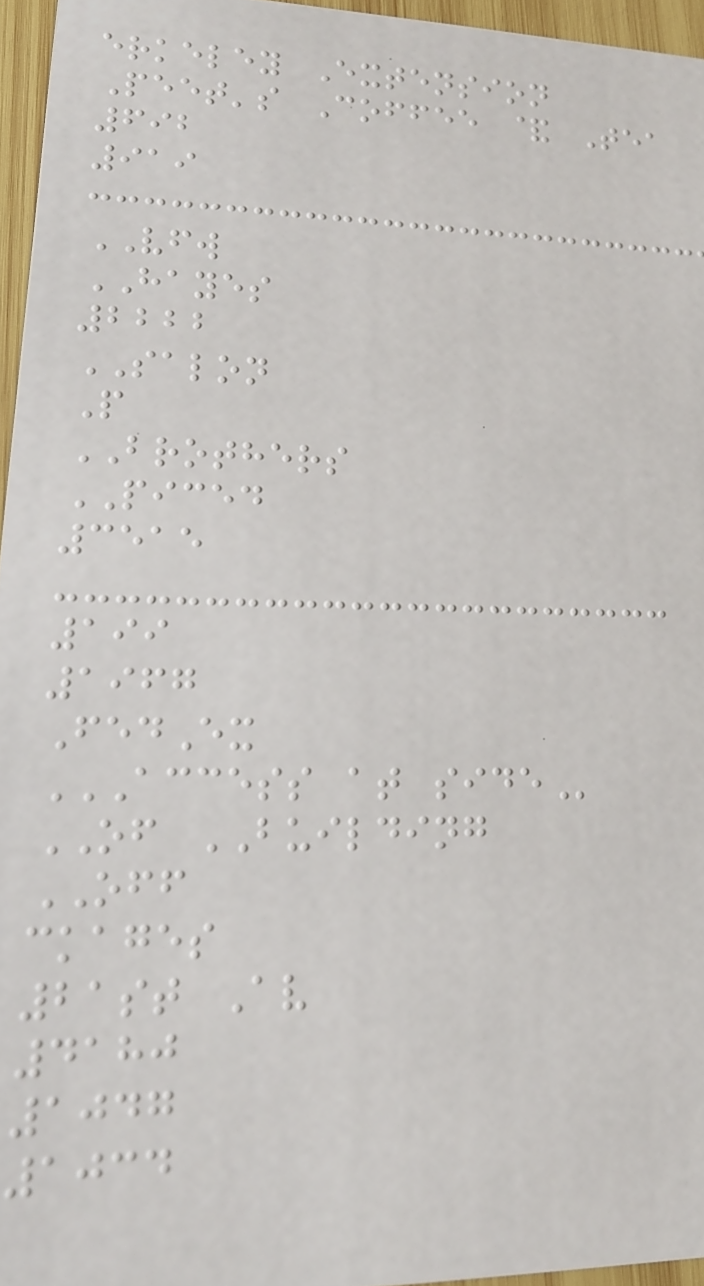erkeley Extension
Peet's Coffee & Tea
692
919
VFW
HAYES
2222
SALON
P
BROTHERS
PICED
3515
199
1967
FedEx
ACCESS AT SIDE
OF BUILDING
OFF
ckages
21st Av
4180
1047
1034
